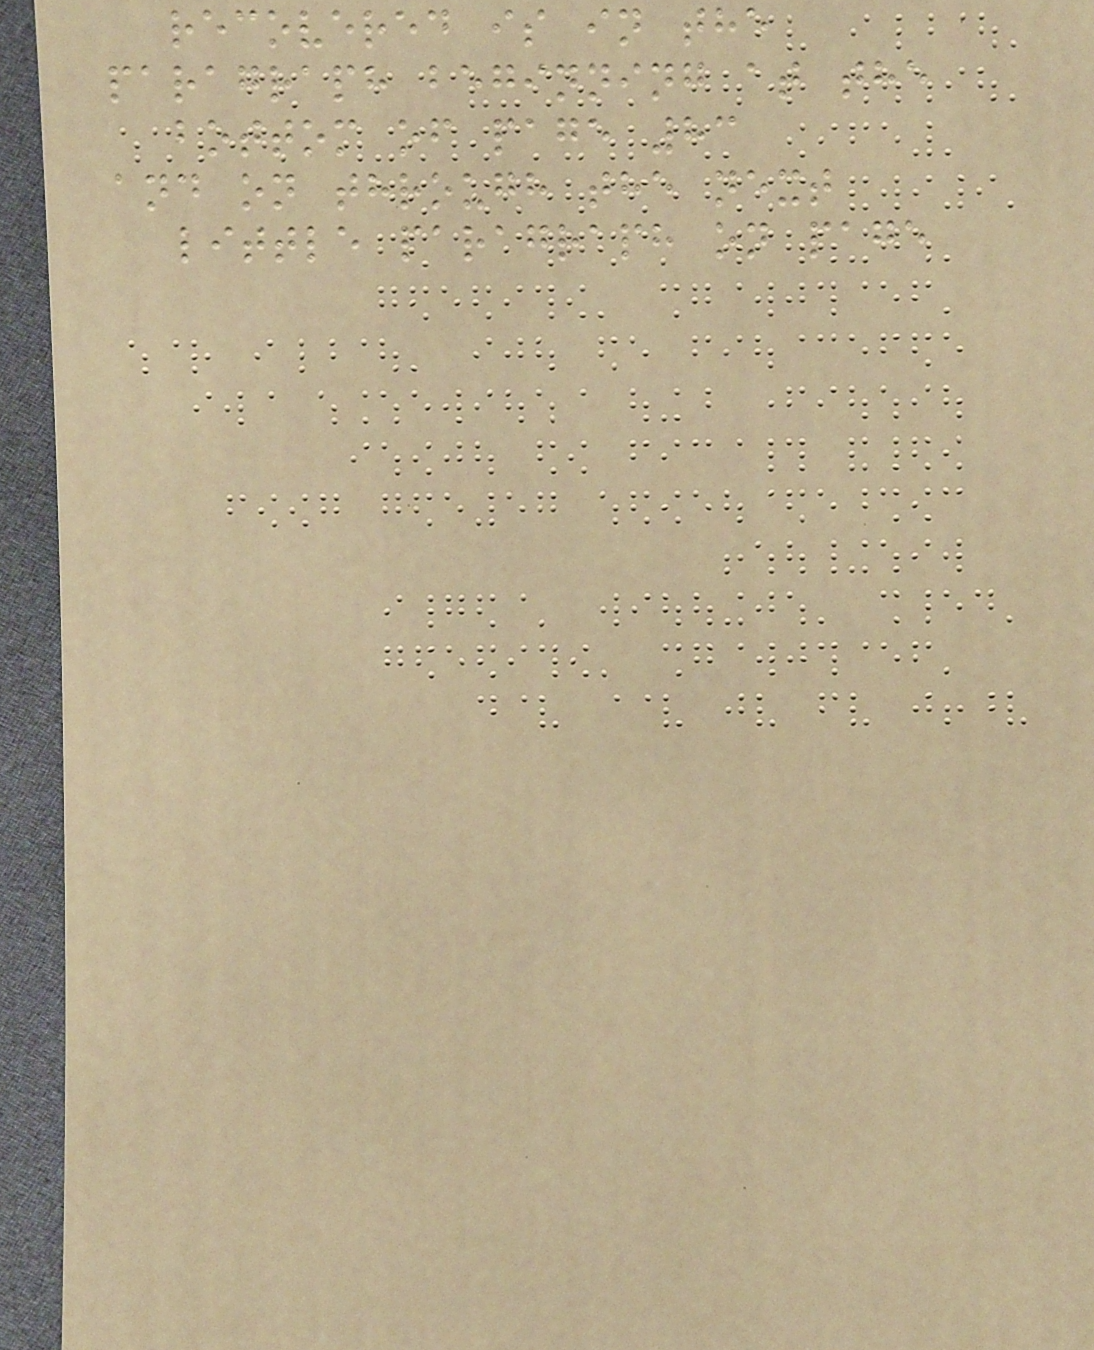recovered is in the
paragraph beginning at the
bottom of page 83
and on through the next
little paragraph on page
